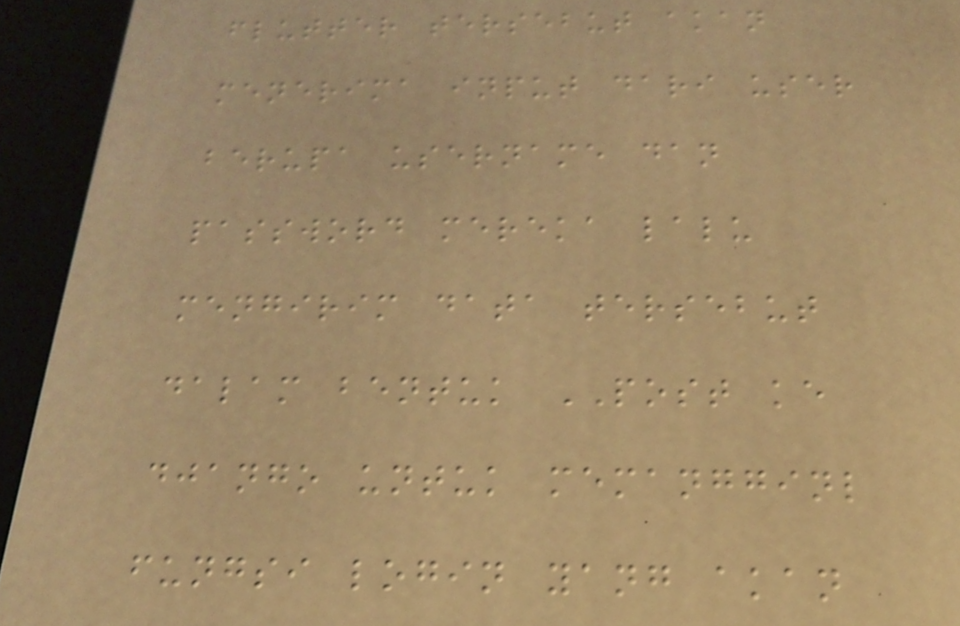flutter tersebut akan
menerima input dari user
berupa username dan
password mereka lalu
mengirim data tersebut
dalam bentuk POST ke
django untuk memangginl
fungsi login yang akan
